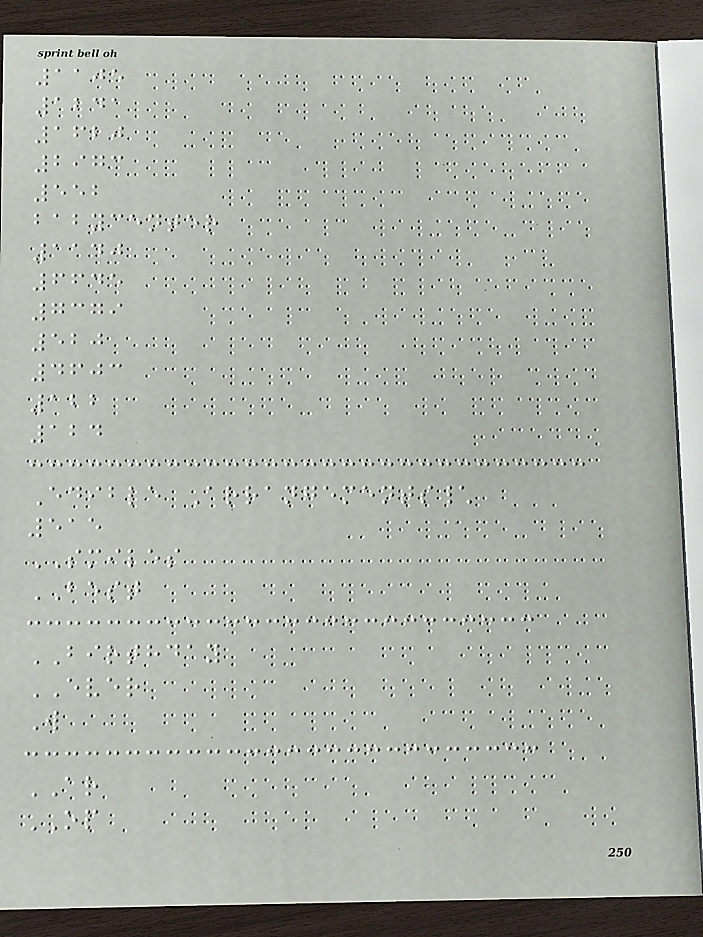1105
1241
1620
2973
552
babycenter
1140
6645
7379
520
4603
122
124
Edible Arrangements\
515
SMILES
BEST
BIRTHDAY
EVER
W
AR
OP
